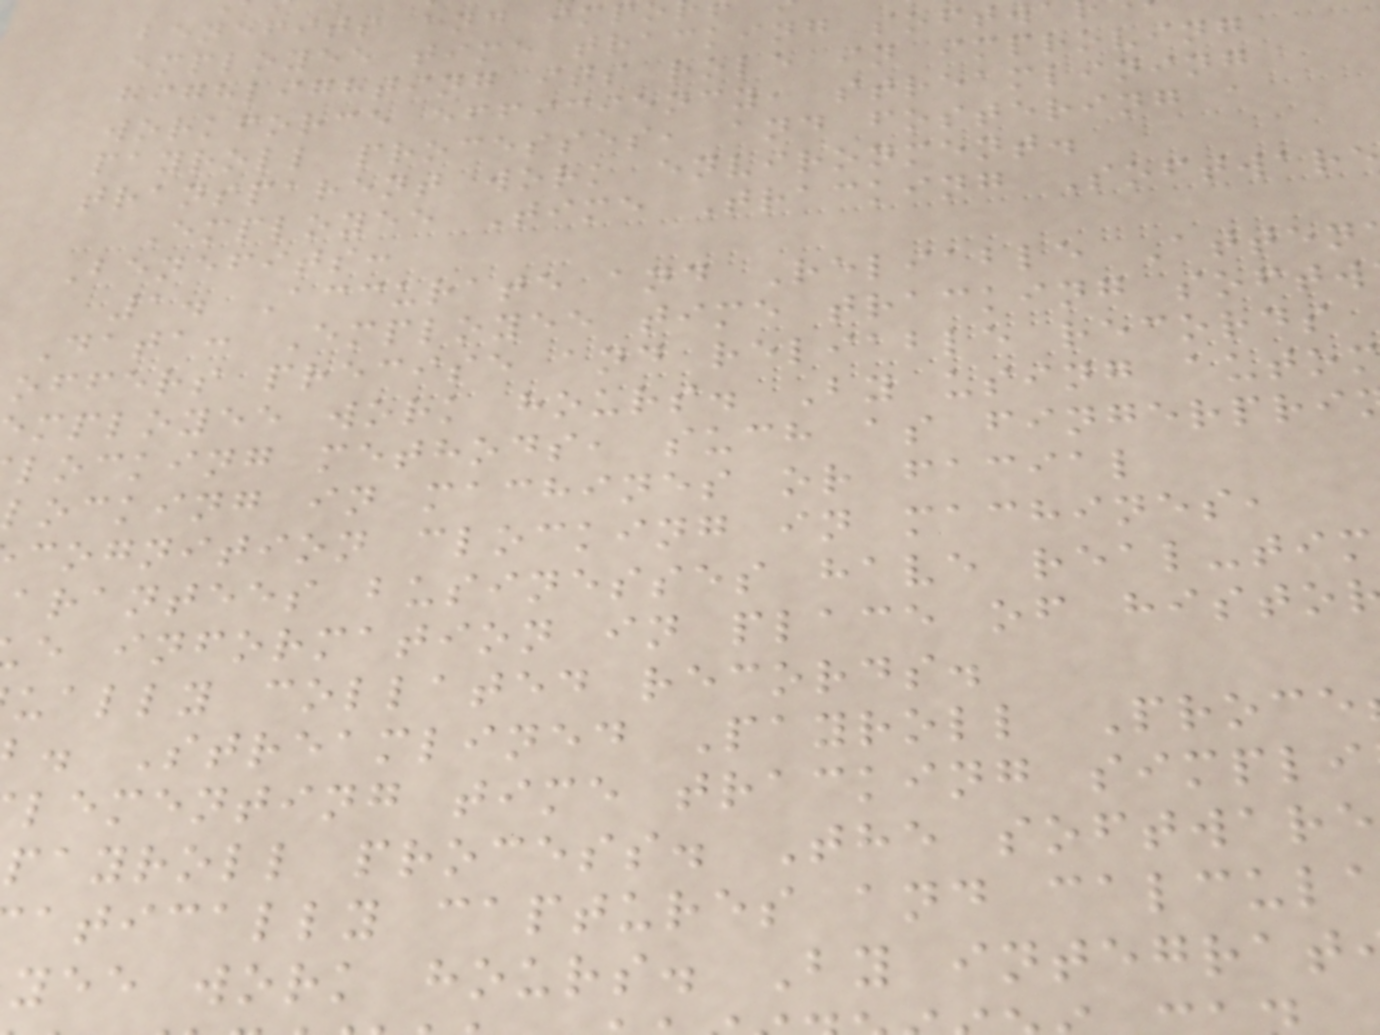benefits and imp
employee time tracking softw
highlighting its role in improving
workforce efficiency, streamlining
payroll processes, and fostering a
transparent work environment.
Employee Time Tracking Software
Benefits:
1. Accurate and Reliable Atten
Data: Employee time tracking softw
offers precise and reliable records
mployee work hours. By using auto
locking methods, such as fingerpri
locking in machines or facial
cognition clocking in machines,
arantees businesses have real-tim
e information in place of histo
ually collated records.
. Streamlined Payroll Proce
lementing time tracking simpli
payroll process. The software
atically captures and calcul
yee work hours. By integrat
